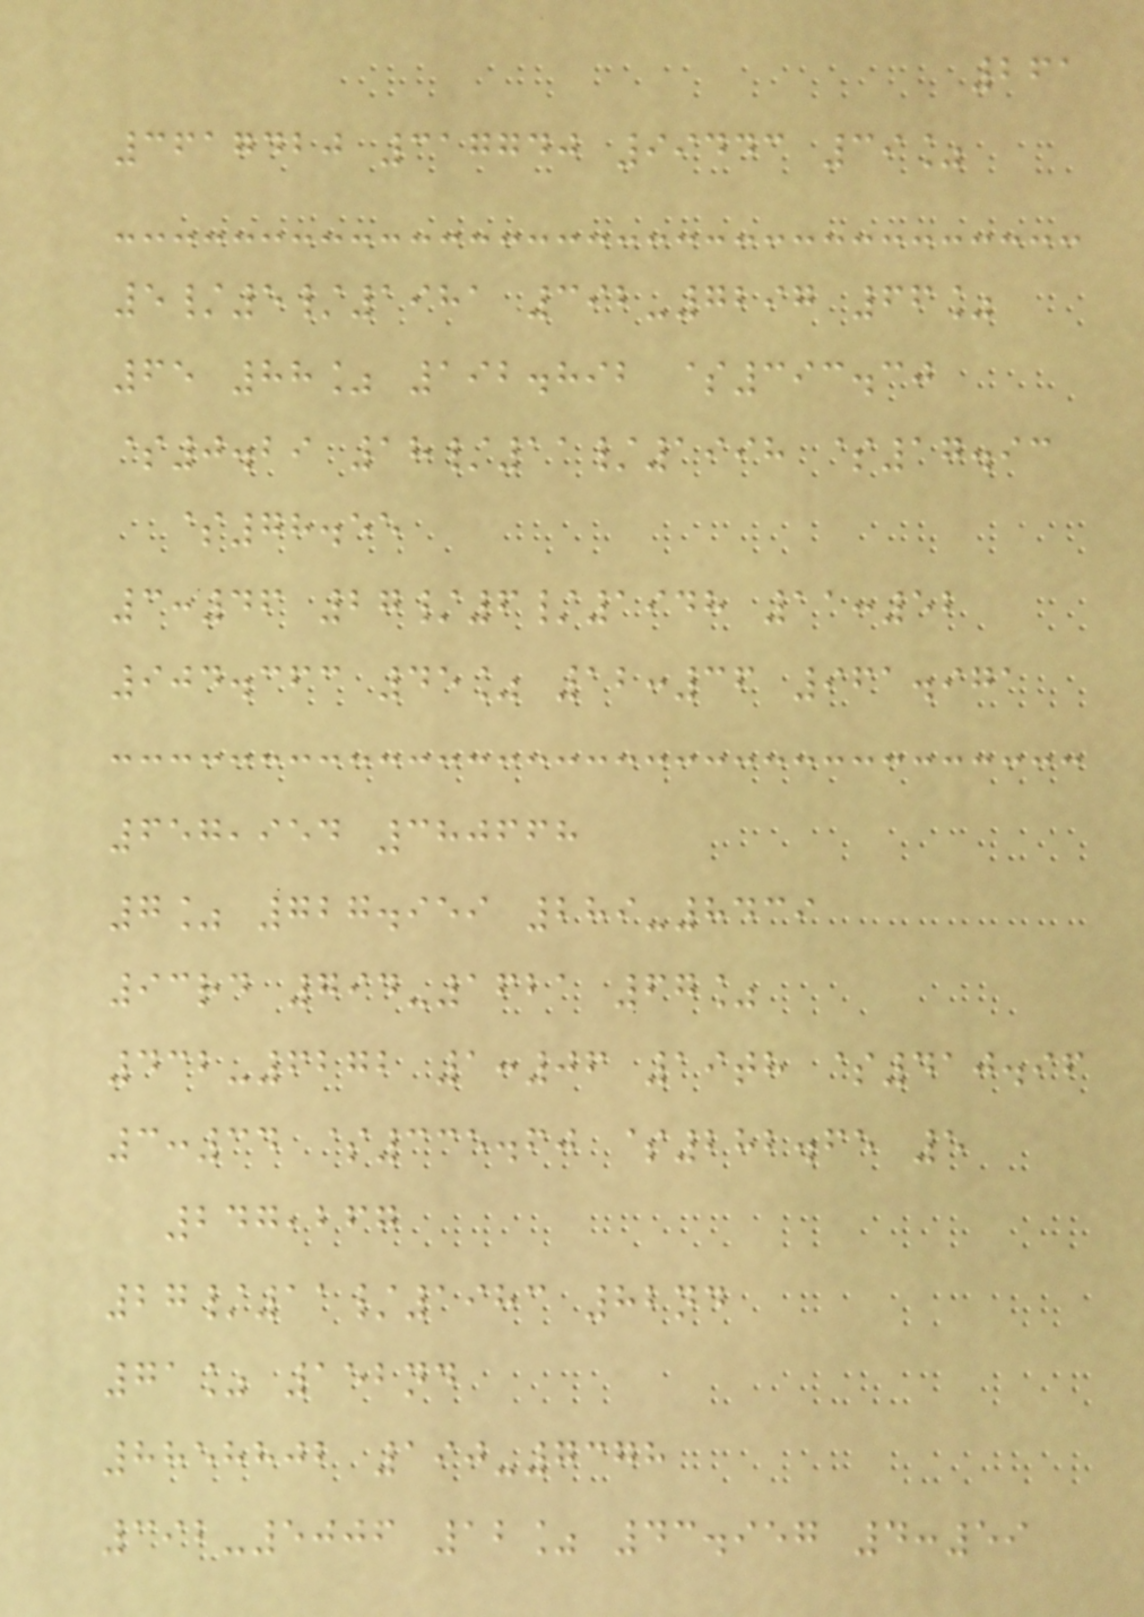261
3617420 317740 99443 39%
5/5/1981 392-7297 66%
65 88% 192.892 $393.30
$0.29 18/11/1998 $17.93
$78.55
3:46 27/6/1948 11:52
904.363 45% 12:36 961.971
657,954 380668
7% 727.959 289-8439
93rd 794-1621 67%
432-6272 1:06 19th $410.96
3:34 $335.60 $282.65 5
247,267
27/11/1983 82nd
71% 152nd
8858802 190-7378
392-5006 12% 43.957 4:59
